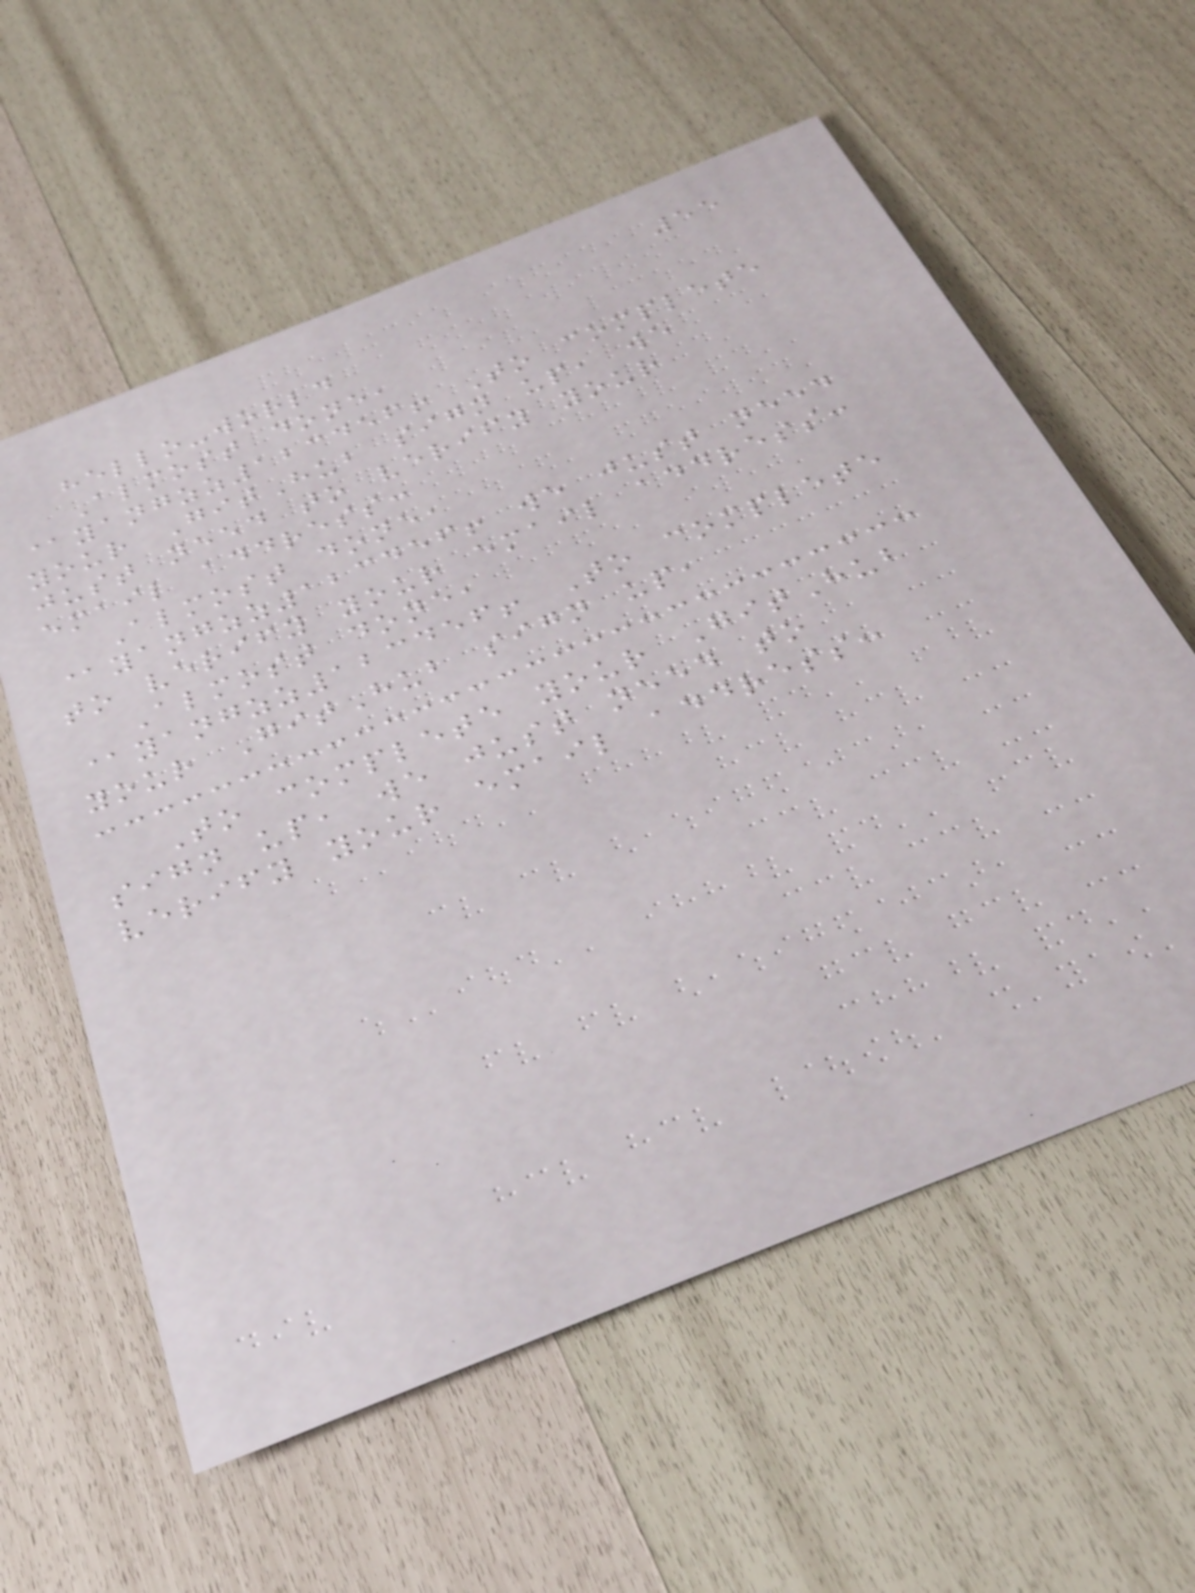55
hello-world
Almost done,
@yangzz123456! To complete
your GitHub sign up, we
just need to verify your
email address:
Almost done,
@yangzz123456! we just need
to verify your email address:
Almost done,
@yangzz123456! To complete
your GitHub sign up,
To complete your GitHub
sign up, we just need to
verify your email address:
